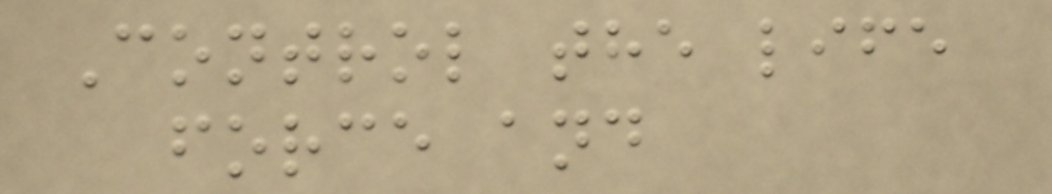Control the life
force and
